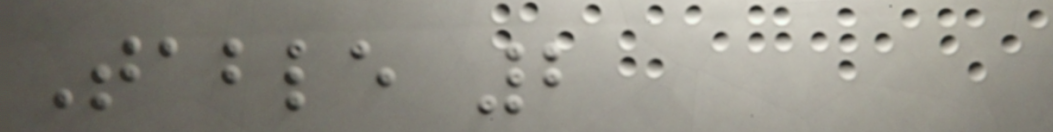Table 2
